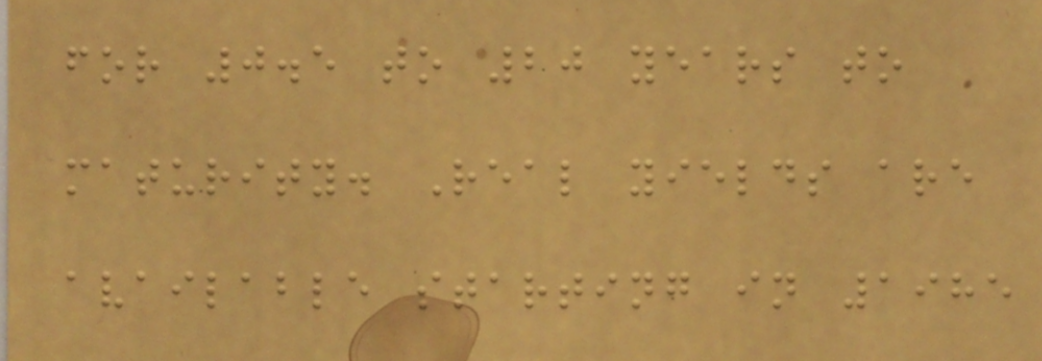for 0.5 to 20 years to
maturity. Real yields are
available starting in 1985
